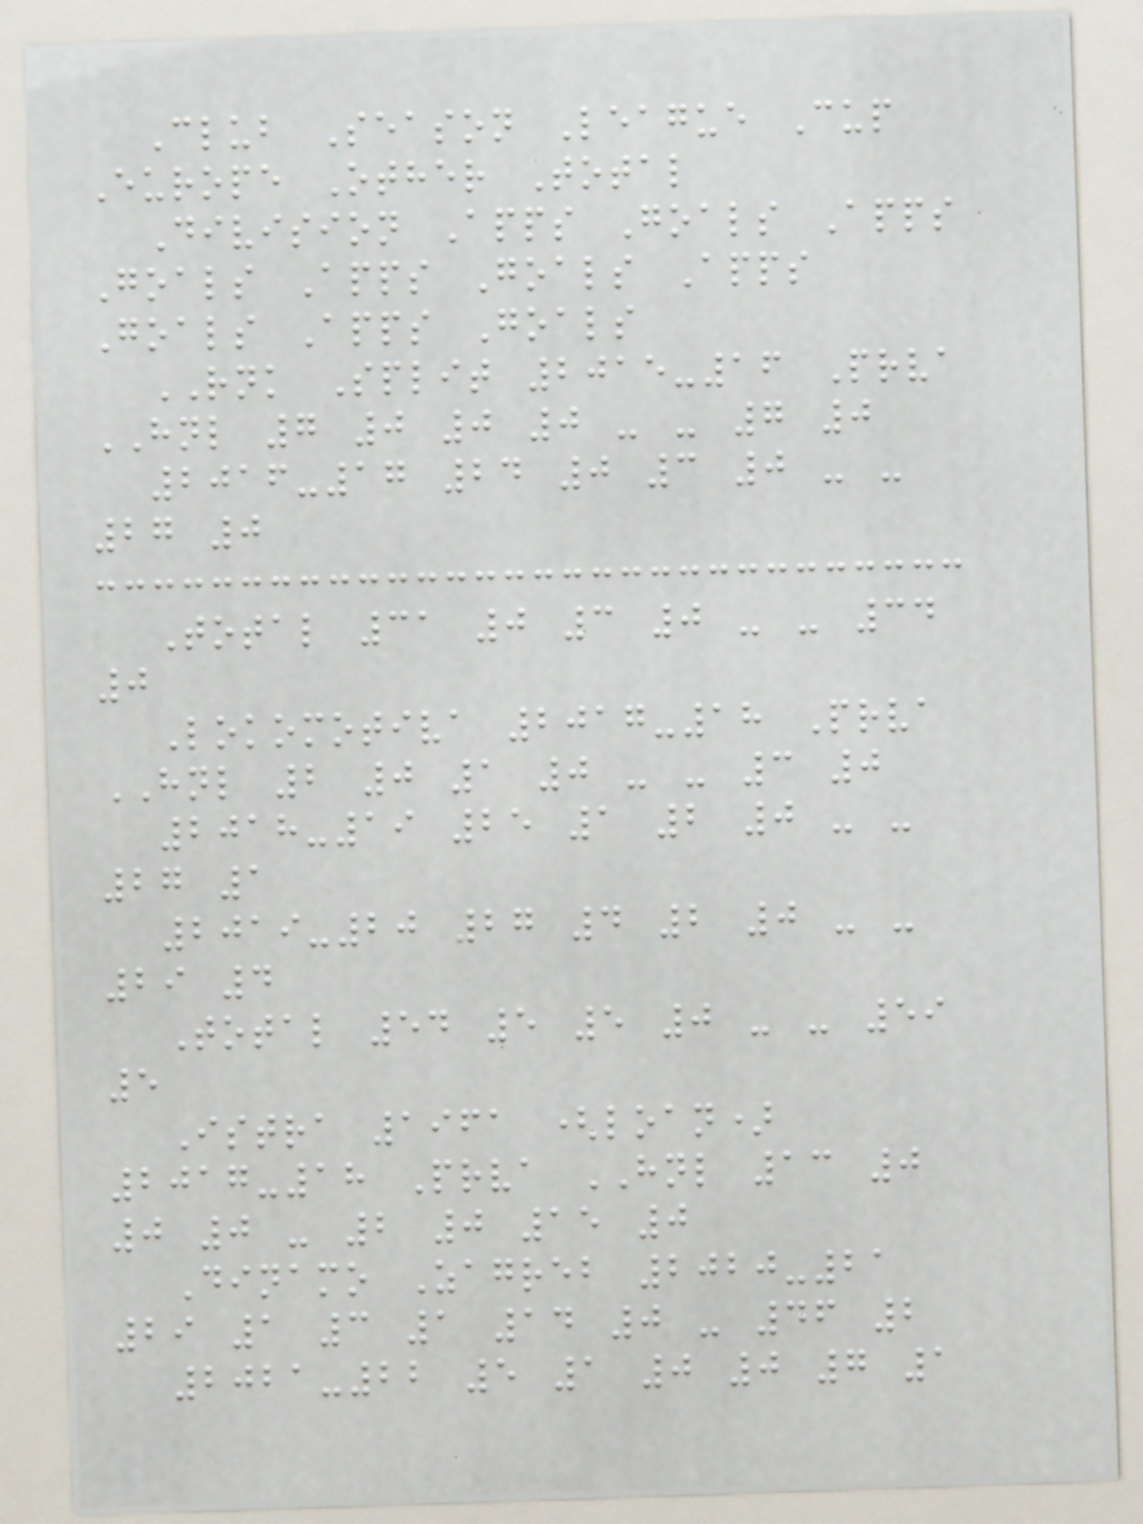Club Season League Cup
Europe Other Total
Division Apps Goals Apps
Goals Apps Goals Apps
Goals Apps Goals
RNK Split 2015-16 Prva
HNL 7 0 0 0 - - 7 0
2016-17 24 0 3 0 - -
27 0
Total 31 0 3 0 - - 34
0
Lokomotiva 2017-18 Prva
HNL 2 0 1 0 - - 3 0
2018-19 25 1 2 0 - -
27 1
2019-20 27 4 2 0 - -
29 4
Total 54 5 5 0 - - 59
5
Istra 1961 (loan)
2017-18 Prva HNL 13 0
0 0 - 2 0 15 0
Dinamo Zagreb 2020-21
29 1 3 1 14 0 - 46 2
2021-22 5 1 0 0 7 1
